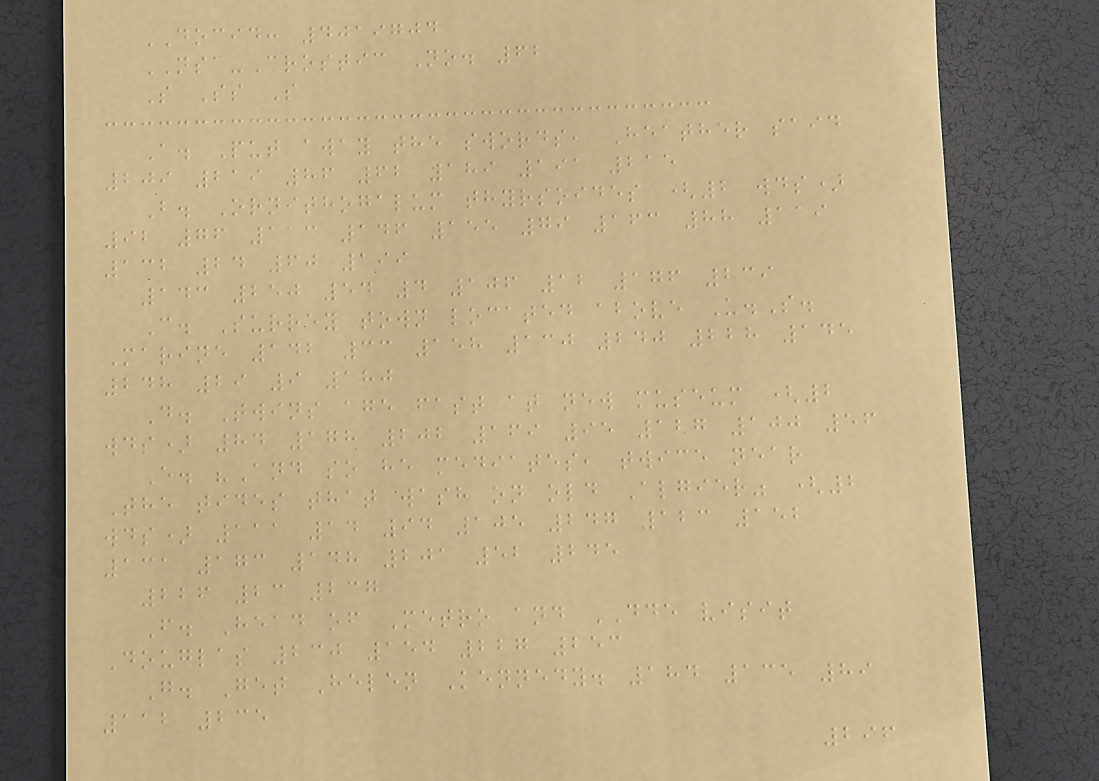DOCID: 4019704
NSA-Crostic No. 62
S Ss S
A. Put away the swords, Heather said
209 219 86 62 189 191 215
B. Ornithogalum thyrsoides (2 wds)
92 76 113 146 155 79 163 88 119
132 24 60 199
143 250 54 4 106 12 176 239
C. Surrey town located above U.S.
Marine 142 33 158 130 240 228 145
248 29 9 180
D. Twins age fast at new museum (2
wds) 84 178 202 169 95 127 100 56
E. "And so he mediates, twice near
The tides that wash on old Algier" (2
wds) 111 14 94 105 247 123 152
131 173 148 201 52 245
226 23 237
F. Head of Metro and DDE visit
Douglas 230 154 227 253
G. Get Helen Kennedy. 184 135 89
112 235
296
